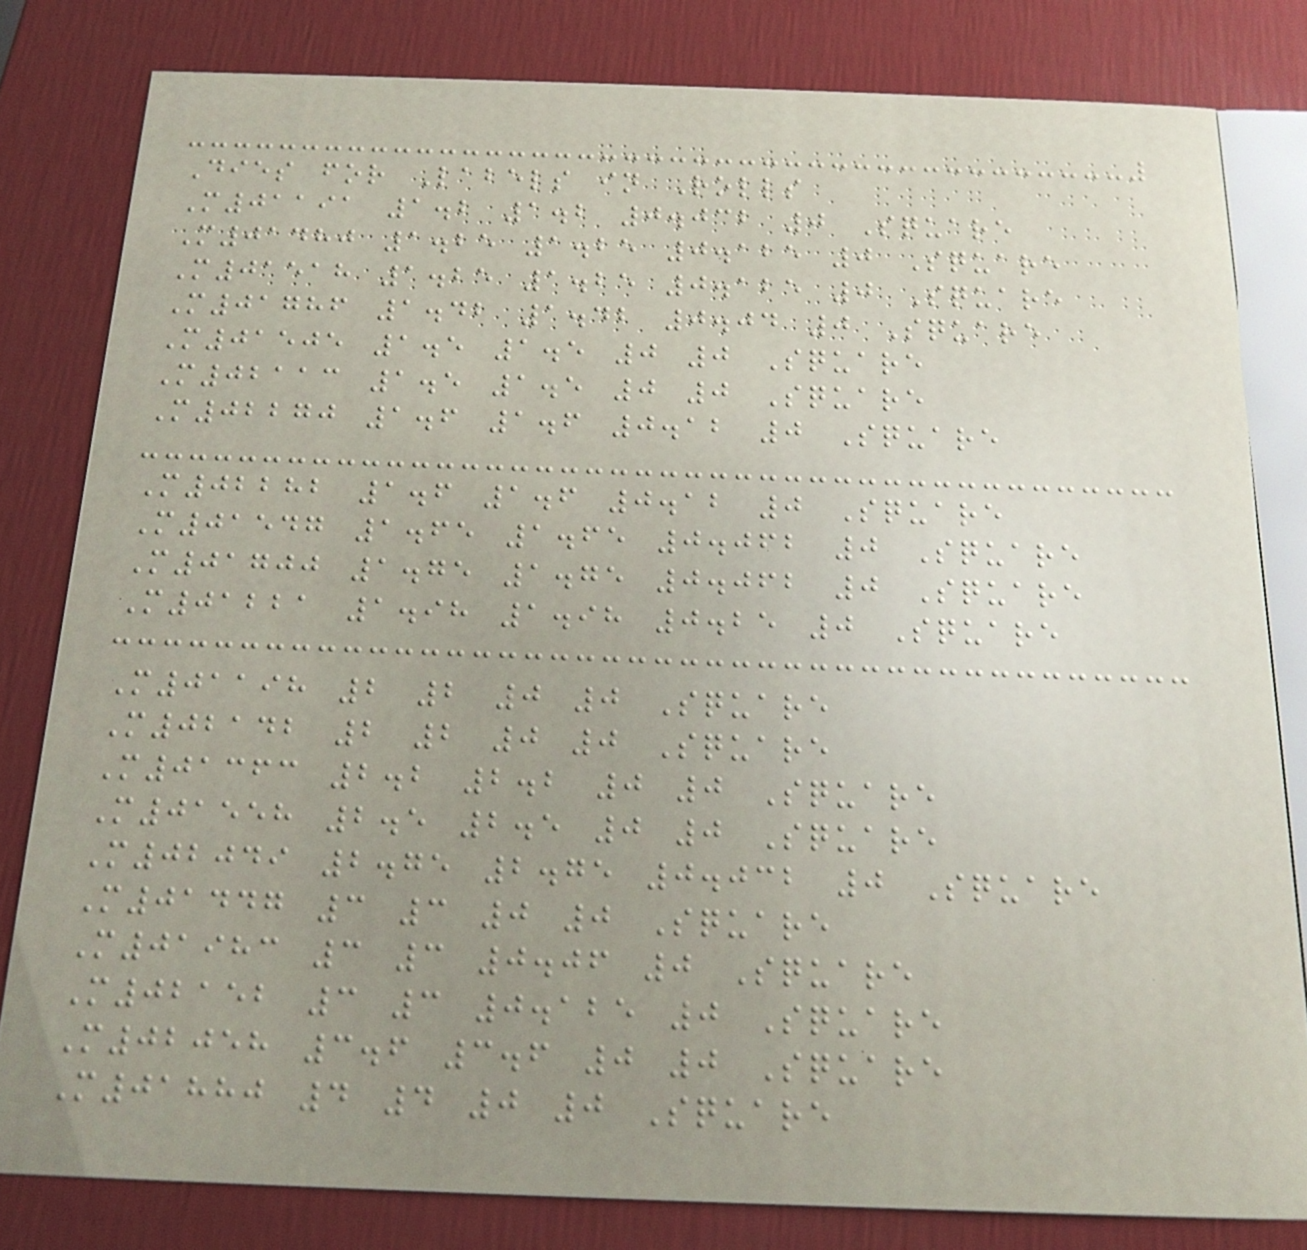Dies for Labels in Rolls
M01191 1.2 1.2 0.032 0 Square
M01480 1.25 1.25 0.125 0 Square
M01518 1.25 1.25 0.125 0 Square
M01786 1.42 1.42 0.04 0 Square
M01505 1.5 1.5 0 0 Square
M02113 1.5 1.5 0 0 Square
M02270 1.6 1.6 0.12 0 Square
M02282 1.6 1.6 0.12 0 Square
M01547 1.65 1.65 0.062 0 Square
M01700 1.75 1.75 0.062 0 Square
M01221 1.98 1.98 0.25 0 Square
M01198 2 2 0 0 Square
M02142 2 2 0 0 Square
M01363 2.2 2.2 0 0 Square
M01558 2.5 2.5 0 0 Square
M02049 2.75 2.75 0.032 0 Square
M01447 3 3 0 0 Square
M01983 3 3 0.06 0 Square
M02152 3 3 0.125 0 Square
M02058 3.6 3.6 0 0 Square
M01880 4 4 0 0 Square
